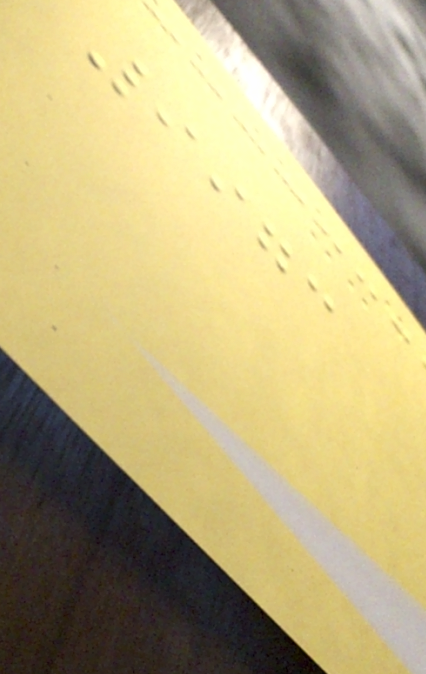9973
